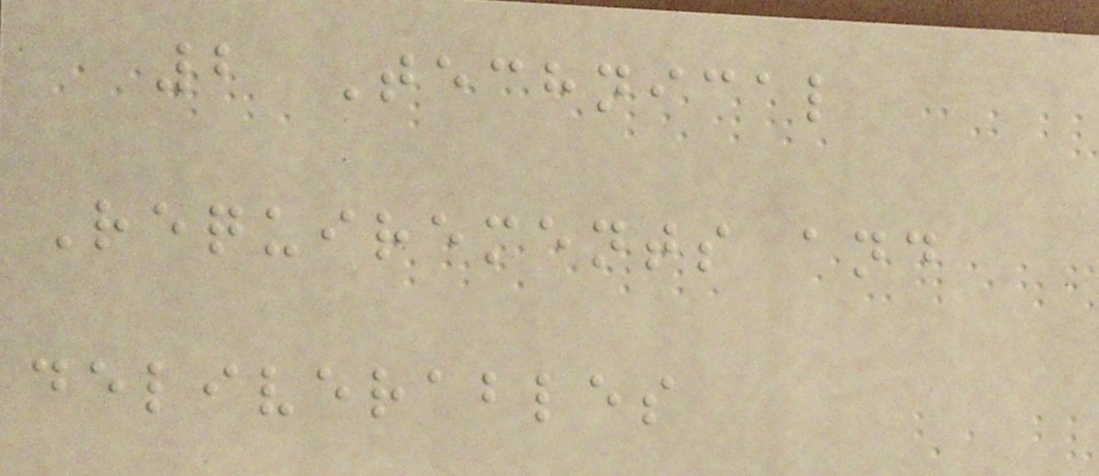2 Technical
Requirements and
deliverables
